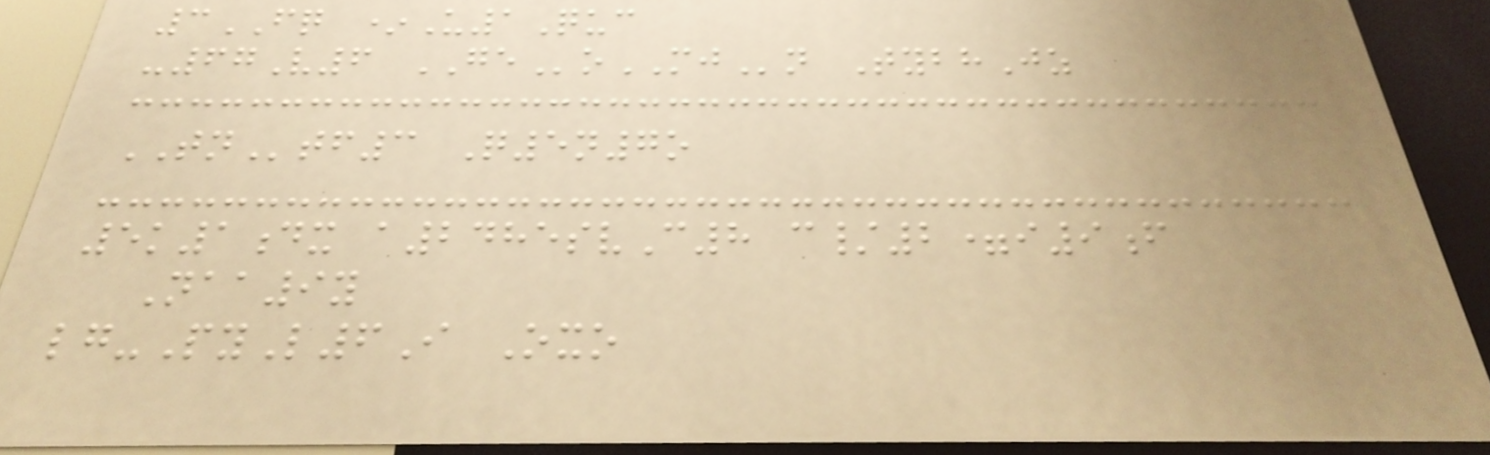3FQ *U1Quc
-67V6 GEoMJn TybhJz
TNtf3 Q5n7o
5k1dx a2485svC8 c/2=i9f
Naa9y
lg-PyL6I Oxo
